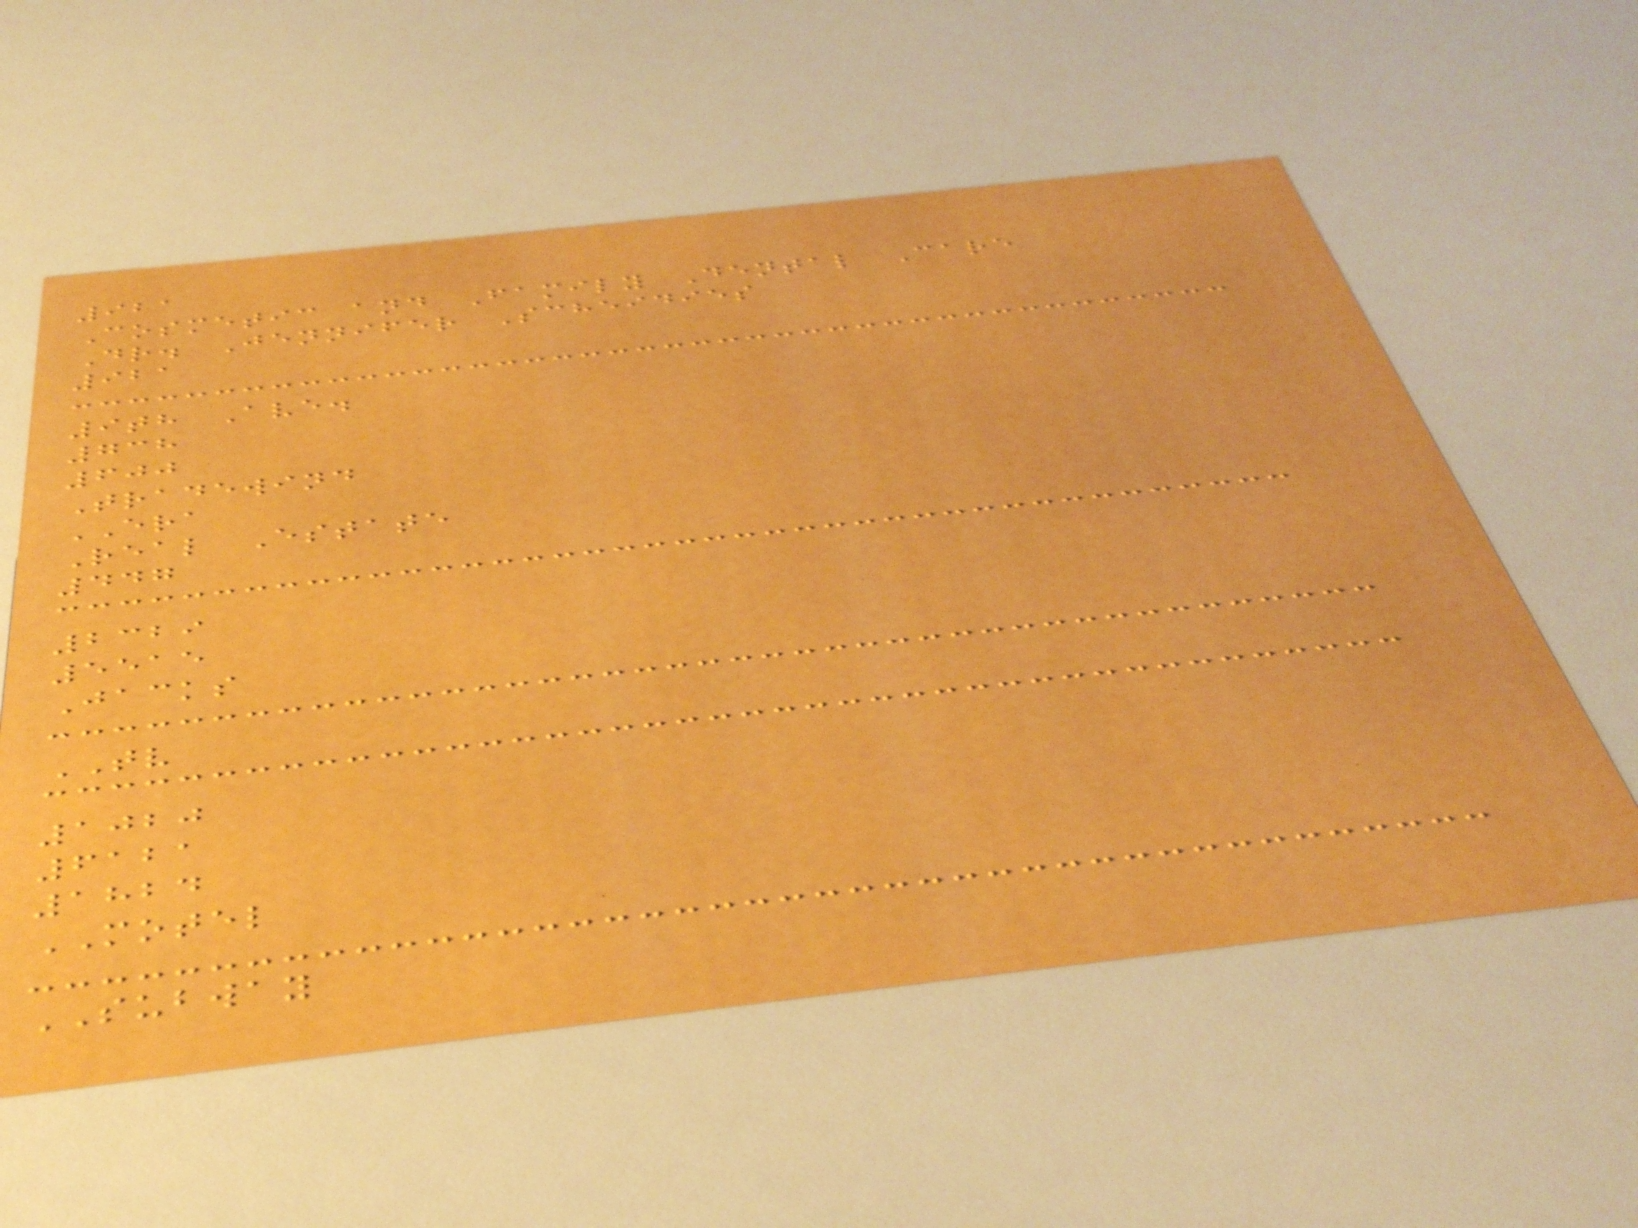921
Cosmetic and Family Dental Care
Dr. Jennifer Scheidies
921
9th Ave.
738
600
Tradewind
ERA
Real Estate
447
2329
5515
Jacks
TV
1020
6121
1824
MOTEL
SUBWAY
